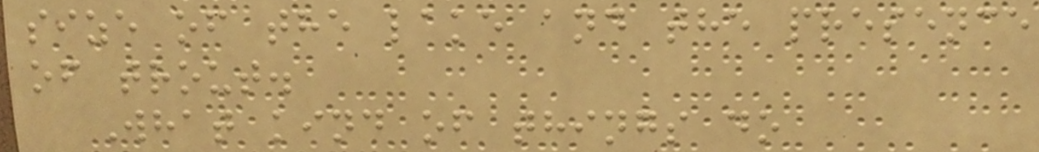size of the lake and the presence
of trout.
What kind of things do
